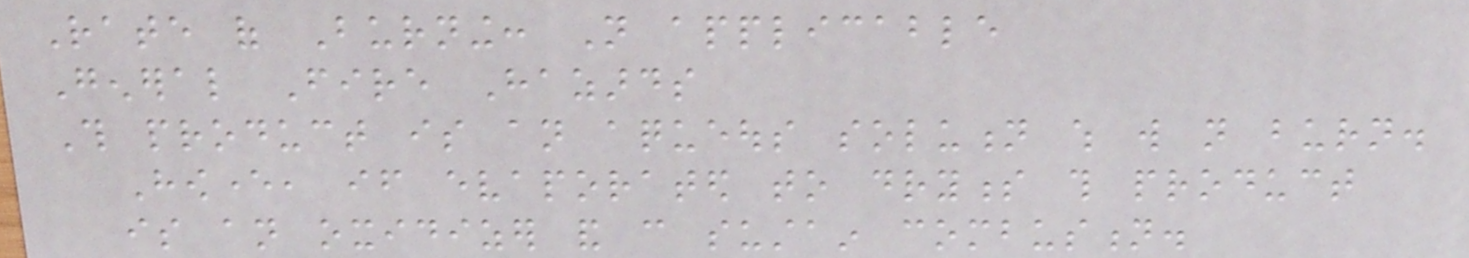Rate of Burning: Not applicable
General Fire Hazards
This product is an aqueous solution which will not burn.
However, if evaporated to dryness this product
is an oxidizer and can sustain combustion.
